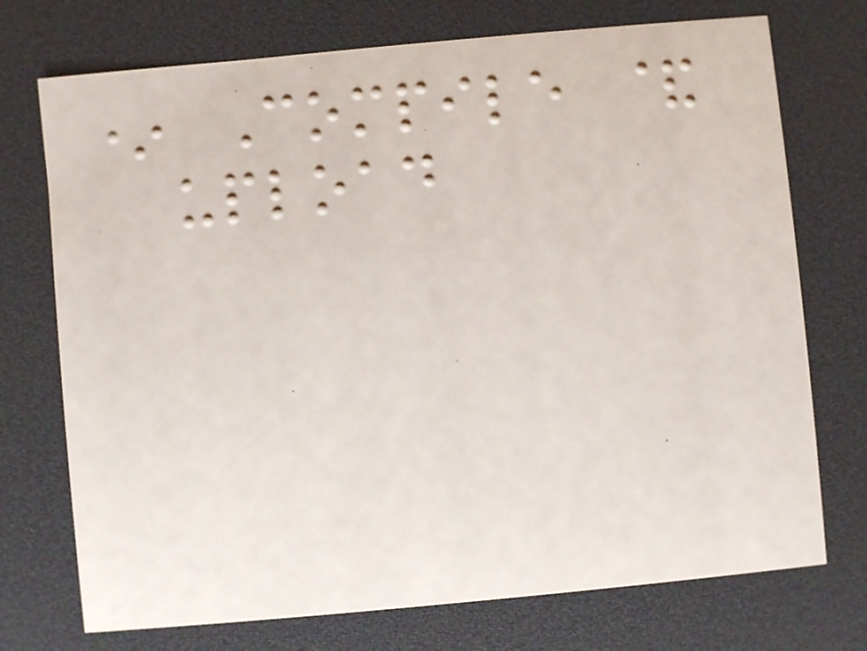* Compile &
upload
